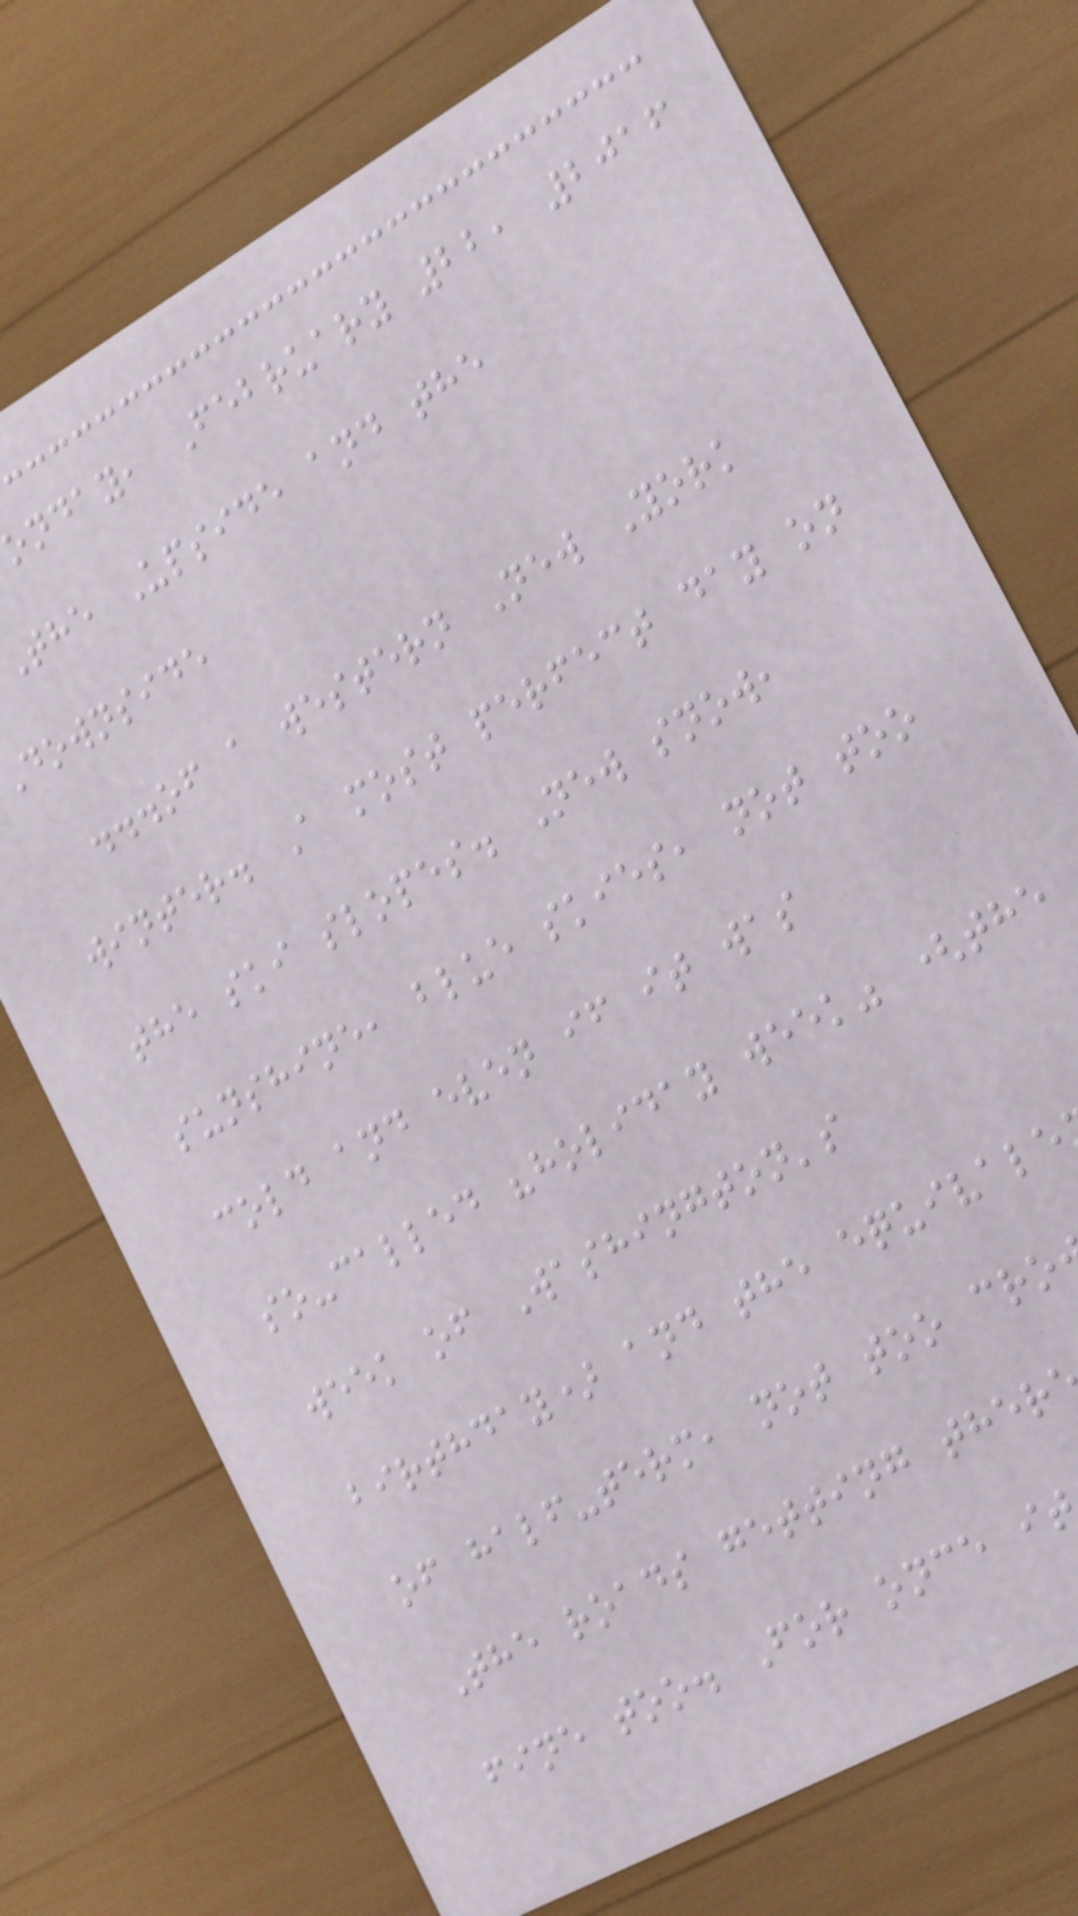onday, February 22, 2016
the Upside and the
downside
...of a western New York
winter. A most perfect day on
the ski slopes. New snow,
sunshine, blue skies, not too
cold and even if it was
so-called "holiday week" (the
week of Washington's
birthday) and the equivale
of half-term, not too cro
The roads getting ther
fine too. For once it
